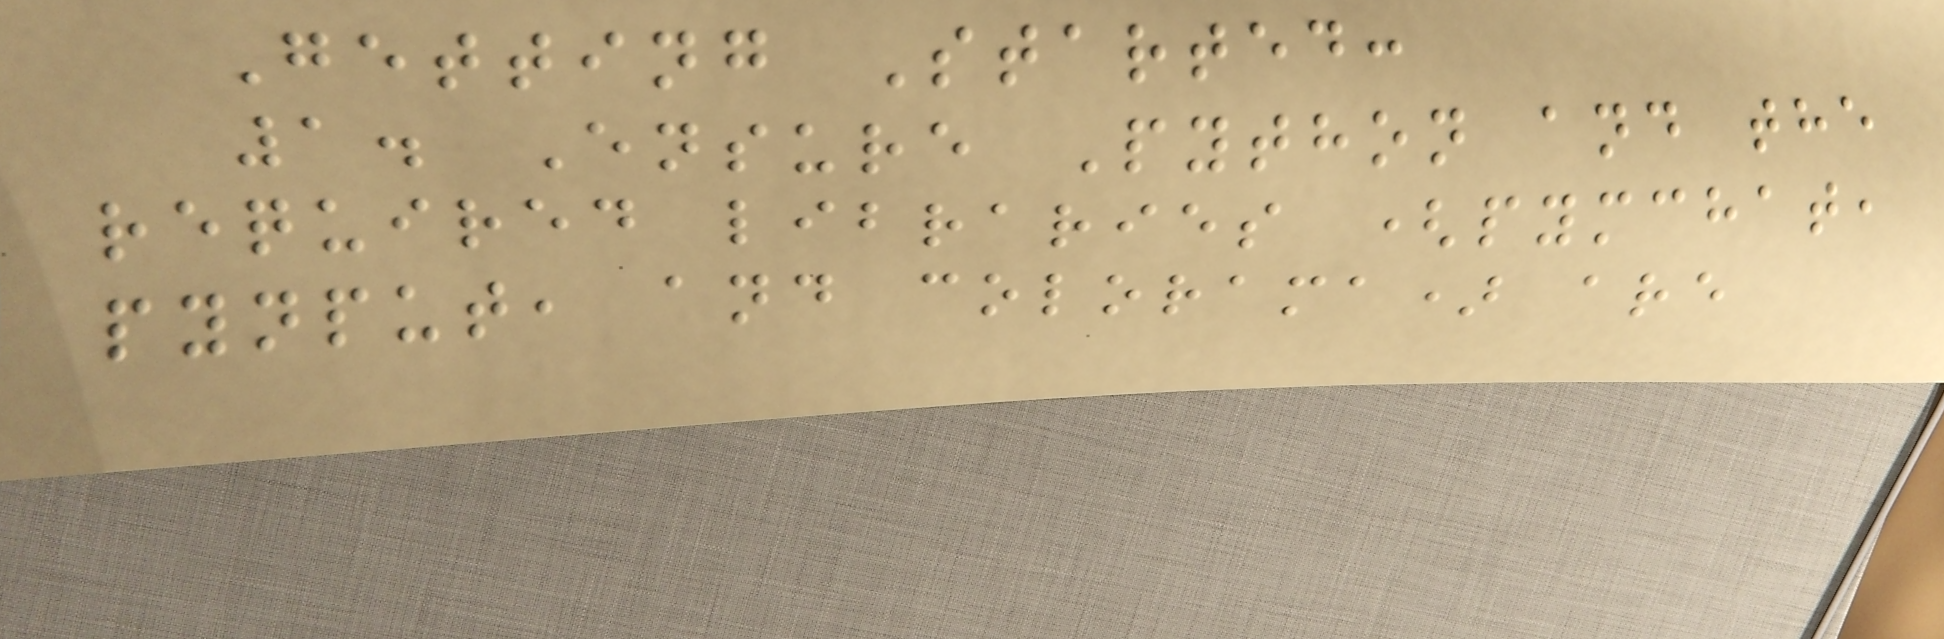Getting Started:
1. Ensure Python and the
required libraries (pymchat,
pynput, and colorama) are
